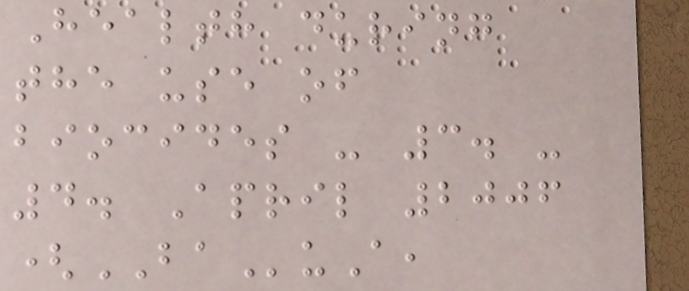Health during
the use of
biocides - 3. -
4. April 2006
(BAuA,
